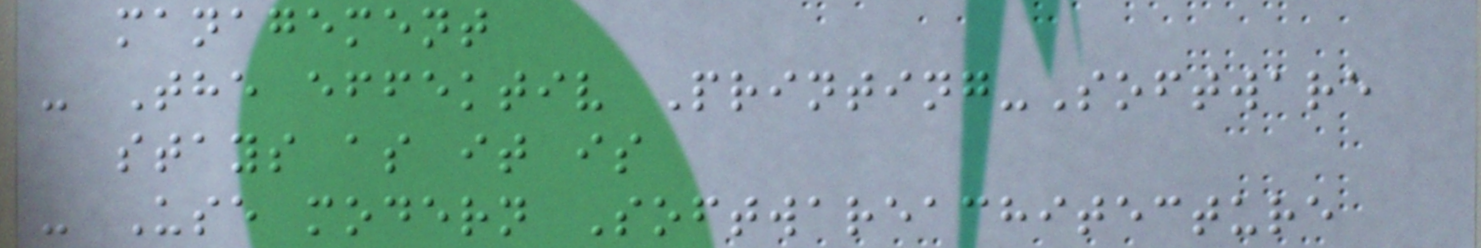management
- The effektiv Printing-Software
stays as it is
- Use modern Softwareachitecture
